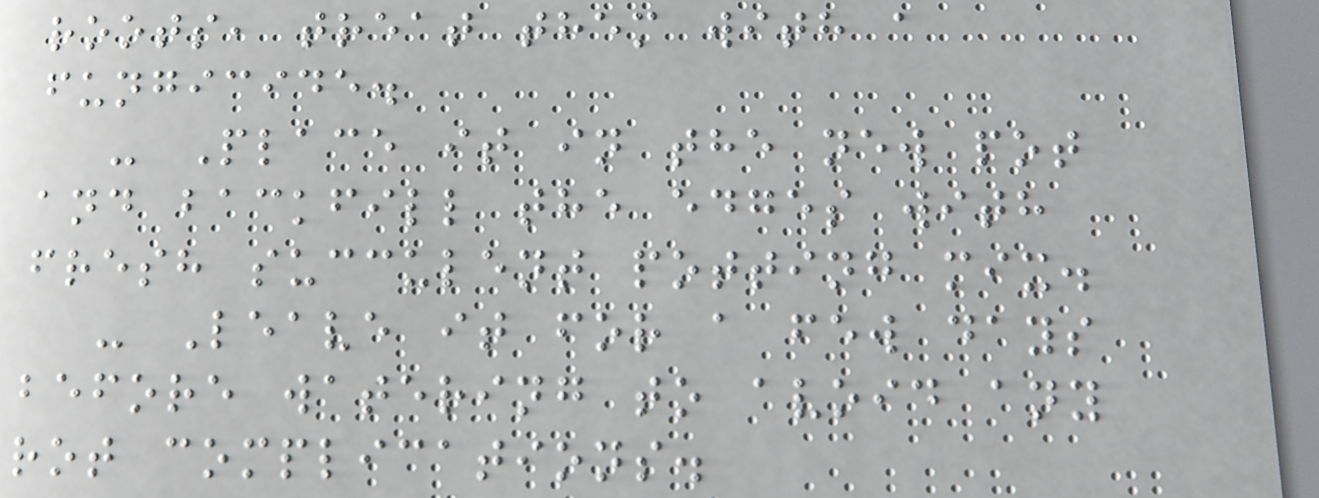roots, treat them with a
fungicide.
- Place it in the new pot
and backfill the edges with
fresh succulent potting mix.
- Leave it for a few days
before watering to avoid any
rot complications.
